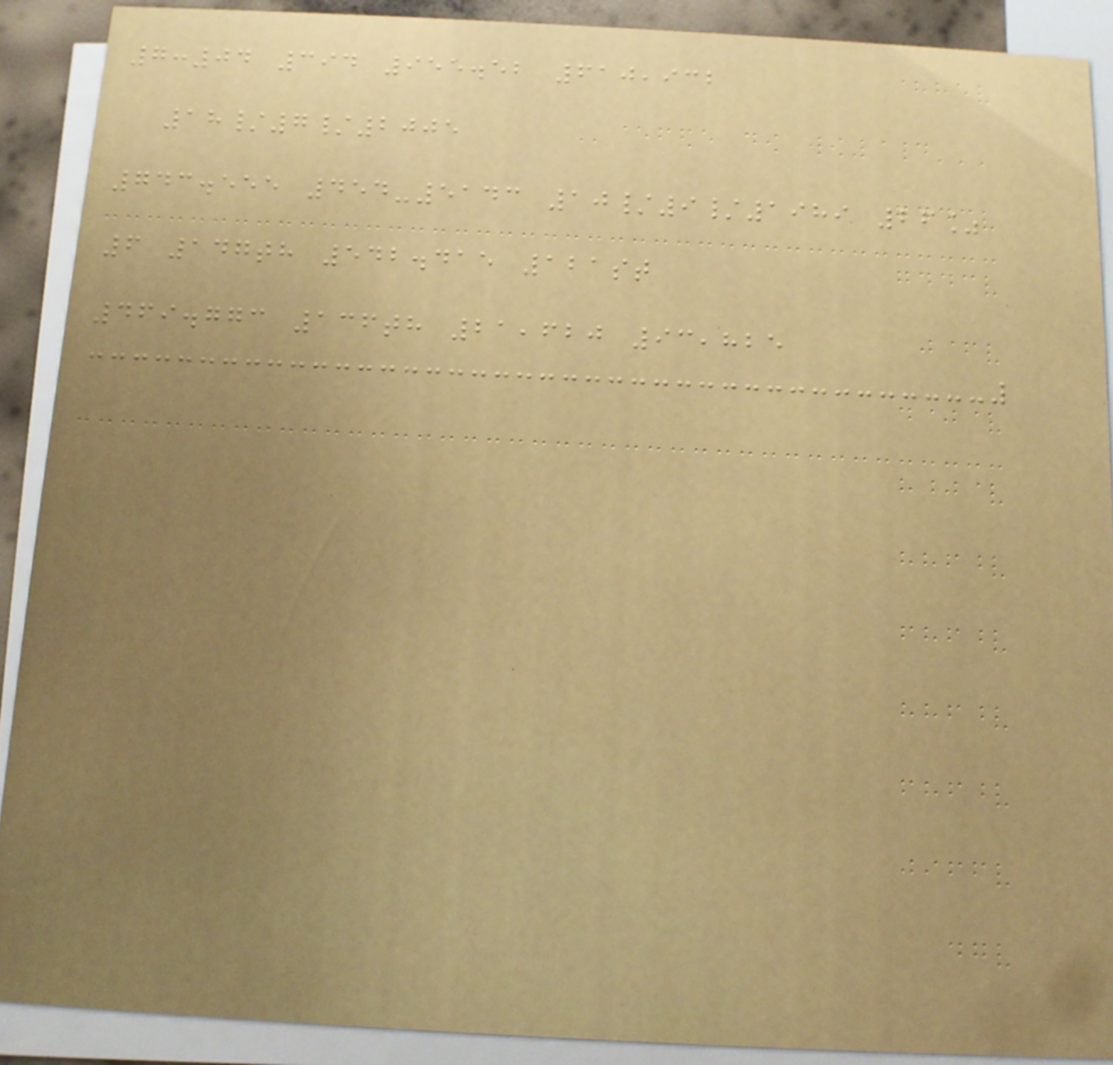7:04 394 955.52 610,932
18/7/2005
743.555 454-5143 10/9/1989 26%
6 147th 542.415 121st
469.773 136th 21,620 93,825
